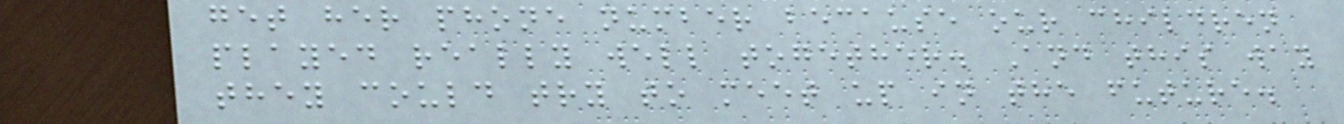get her phone number because our children
played really well together. And this way
they could try to meet up in the future.
